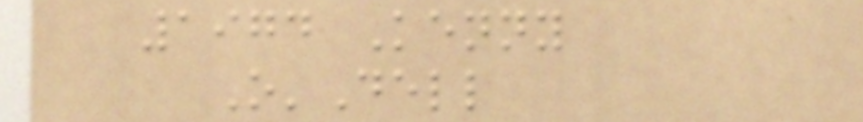1974 Kenny
O'Dell
